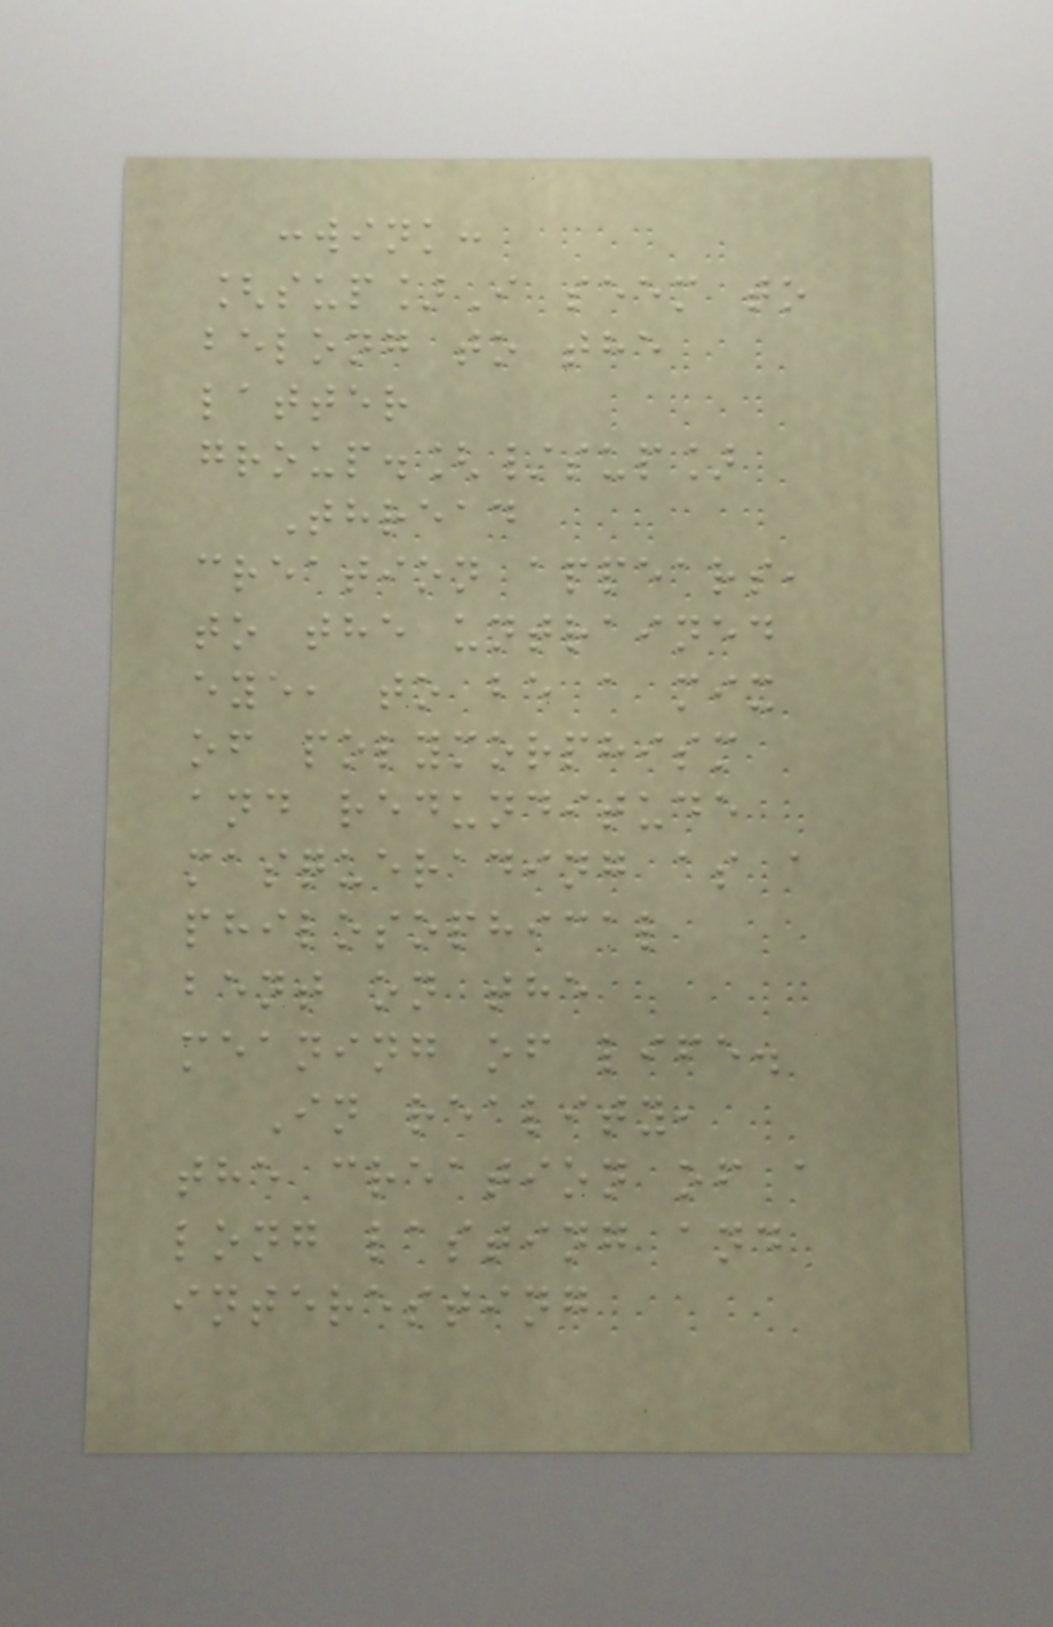:wink:
[sup]I seem to
belong to the
latter
group.[/sup]
Thread
creation appears,
to the untrained
eye, to be a mix
of polymorphism
and redunditude
masquerading as a
philosophical
bent on the
meaning of life.
In reality,
the creation of a
long lasting and
interesting
